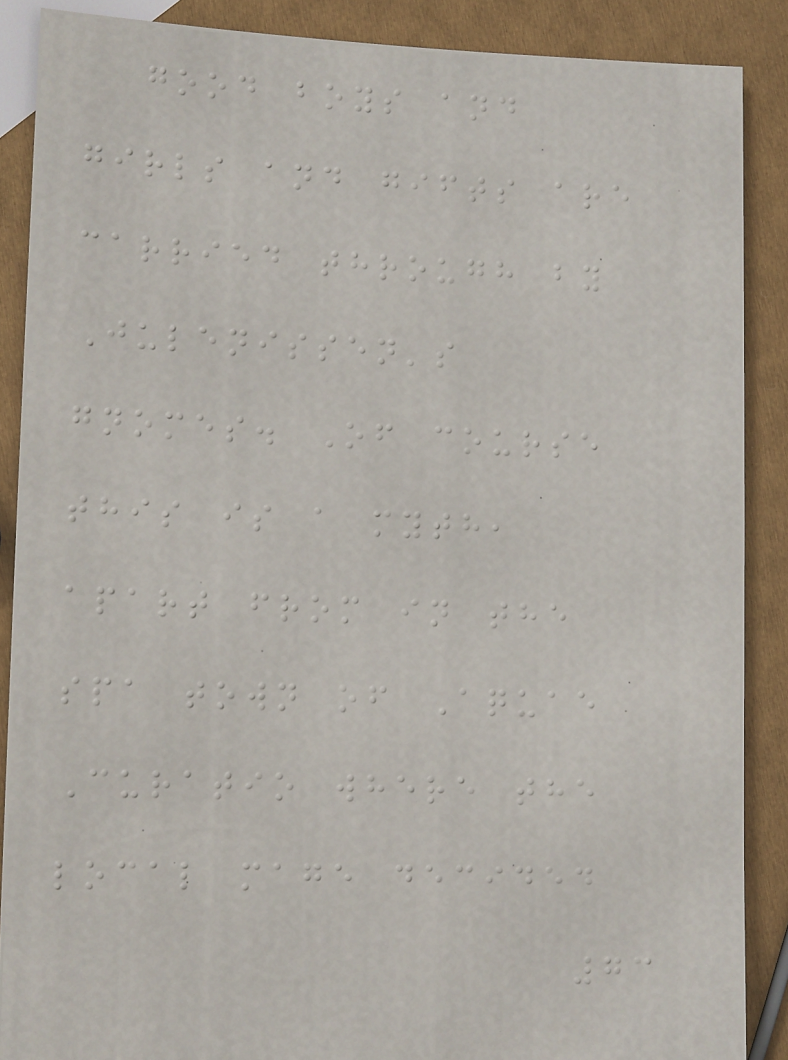good boys and
girls and gifts are
carried through by
Julenissen's
gnomes. Of course
this is a myth,
apart from in the
spa town of Aquae
Curatio where the
local mage decided
73
